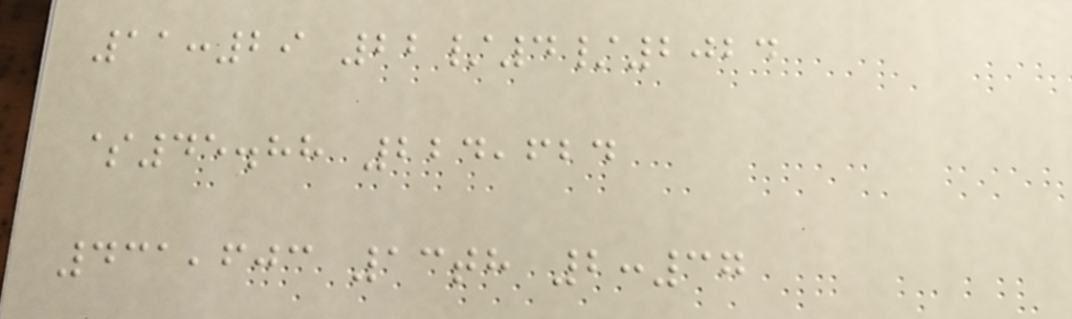11:29 22/4/2024
$45.88 224,624
431,603 13th 2:37
